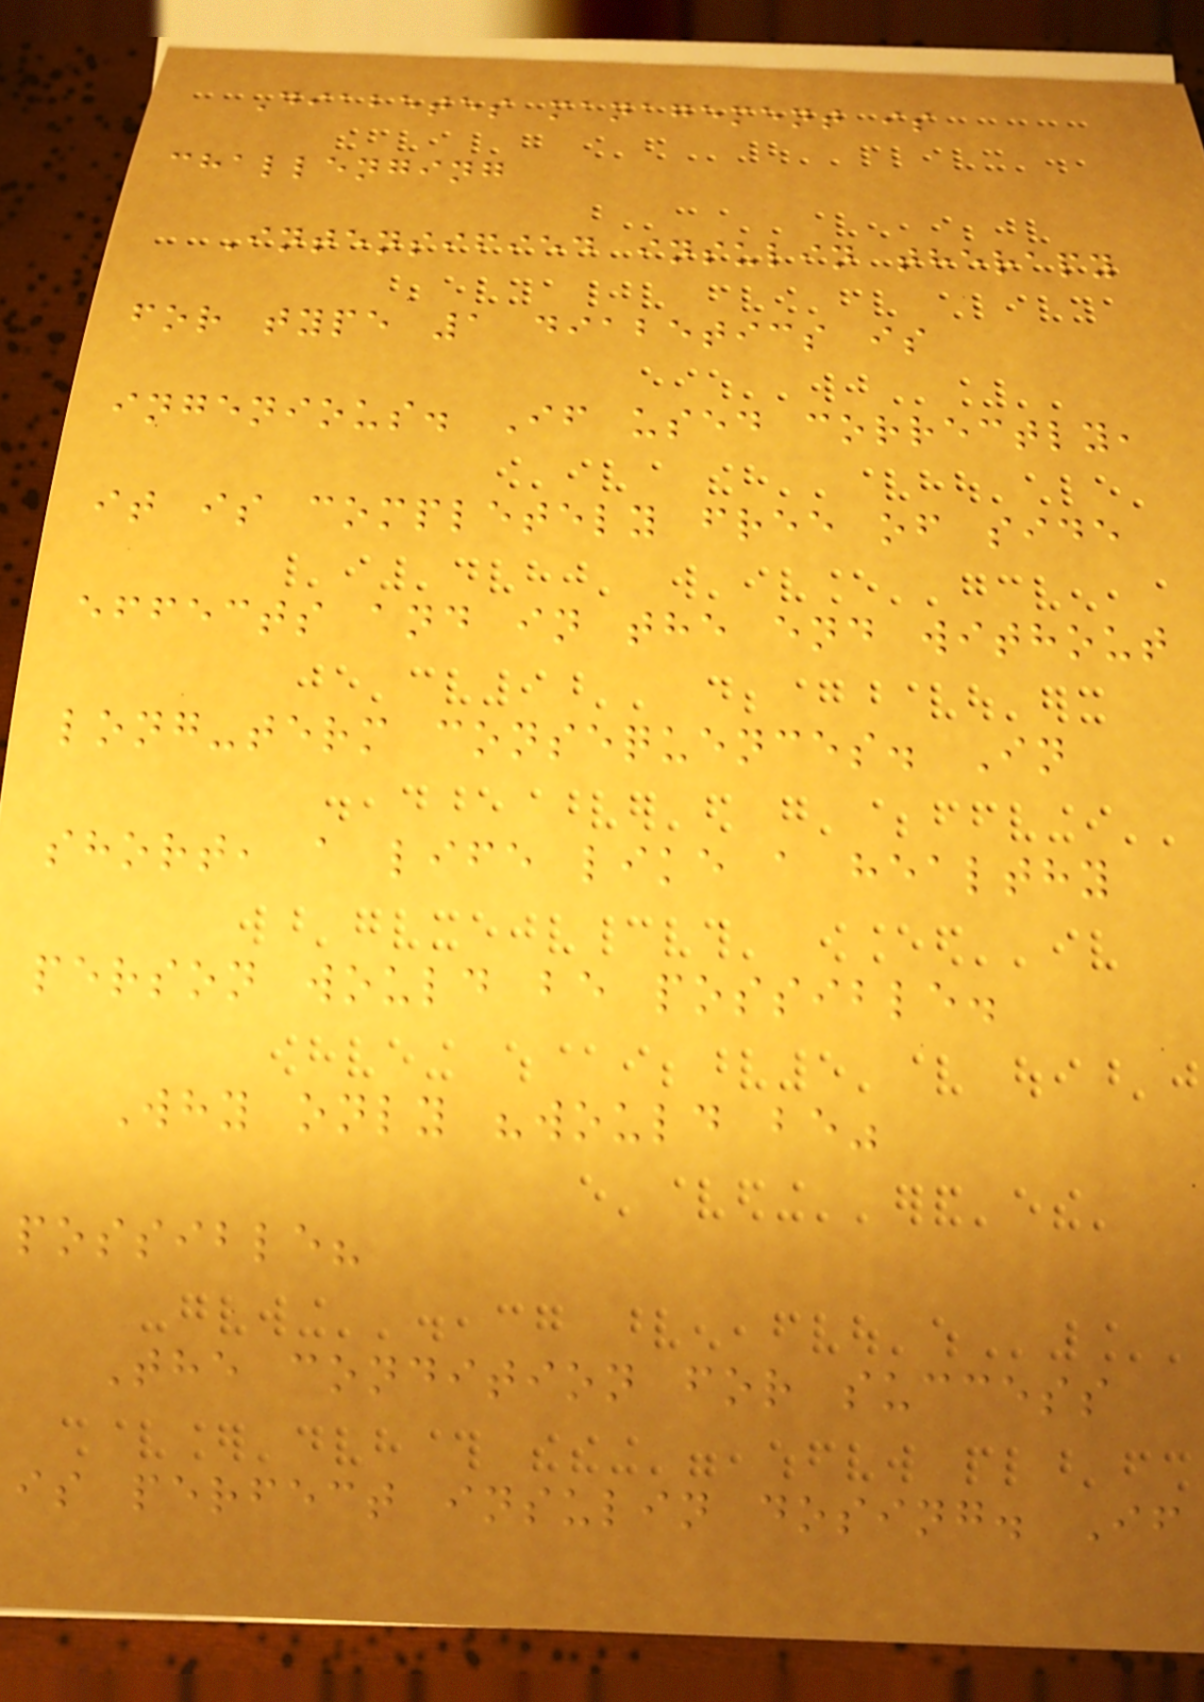Diabetes management is
challenging
Intensified insulin therapy
for type 1 diabetics is
ingenious. If used correctly,
it is completely free of side
effects and in the end without
long-term consequences. In
short, a life like a healthy
person would be possible.
Why only "would be"
possible?
The condition for success
is perfect insulin dosing. If
